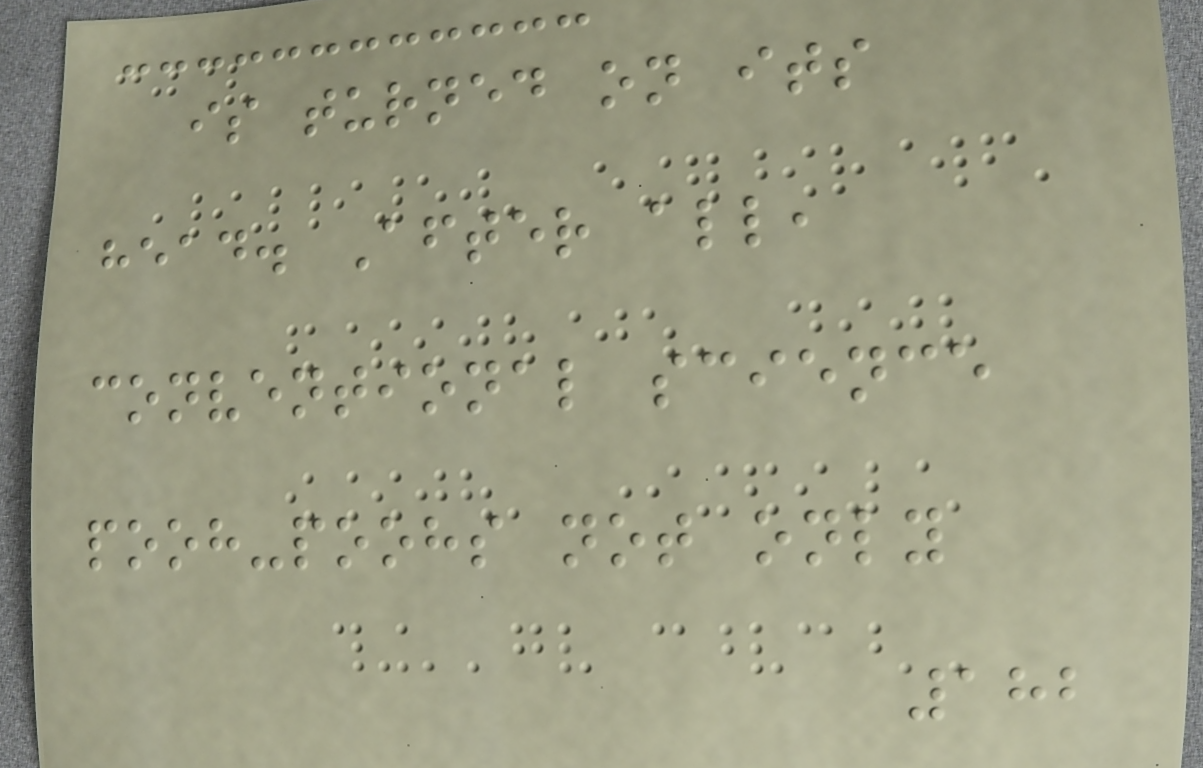is turned on its
head. After all,
conventional science
pooh-poohs not only
182
